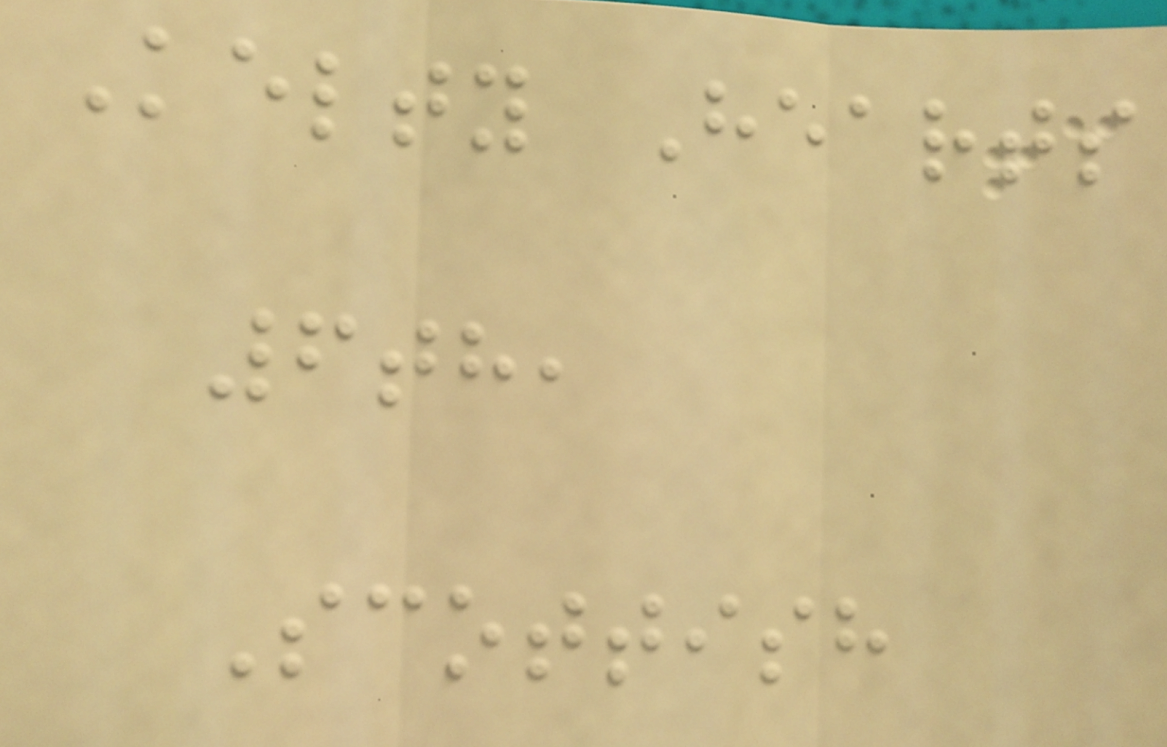Kelty Hearts
6th,
Scottish
